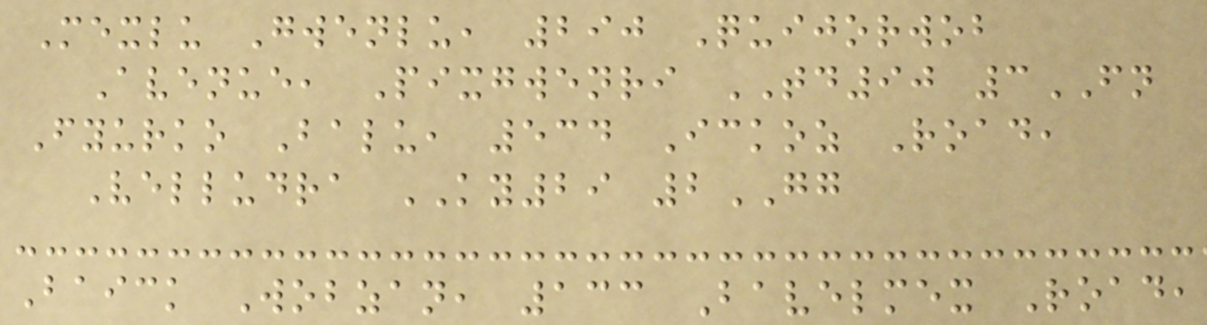Mexlu Gwenlu, 290 Quijorwob
Avenue, Pixgwenri TD90 3FN
Fyurko Balu, 534 Ickoz Road,
Velludra KY29 2GG
Baick Wobzan, 133 Bavelmex Road,
